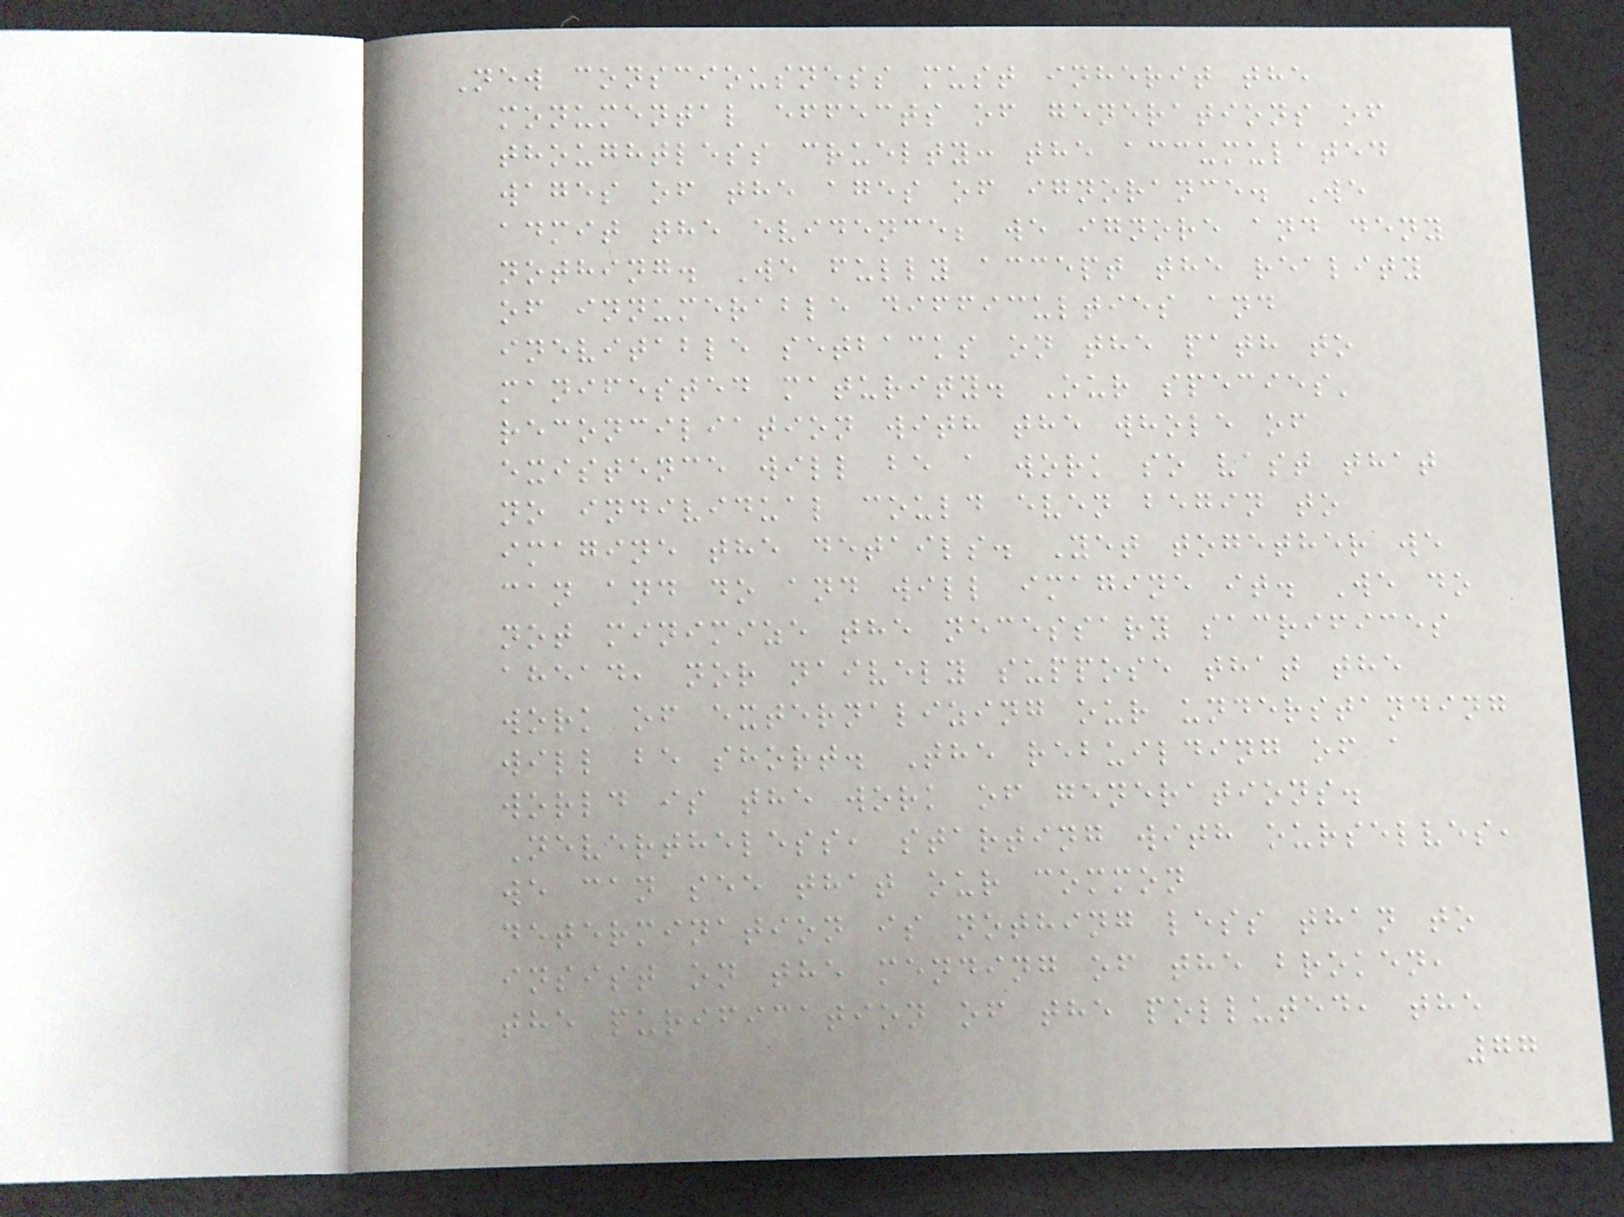New consciousness must inherit the
monumental effects of generations of
thoughtless cruelty: the accumulated
wages of the ages of ignorance. We
admit the evidence; we ignore and deny
nothing. We fully accept the reality
of innumerable difficulties and
inevitable setbacks on the path to
manifested maturity. Our species'
reconciliation with the whole of
existence will be a work so vast that
no individual could even begin to
imagine the details. Yet together we
can and do and will imagine it. We do
not minimize the necessary sacrifices
ahead, nor naively suppose that the
work of externalizing our understanding
will be short. The rebuilding of a
world is the work of generations.
Nevertheless, starting with ourselves,
we can see that our common
determination is nothing less than to
insist on the mending of the broken,
the purification of the polluted, the
77
